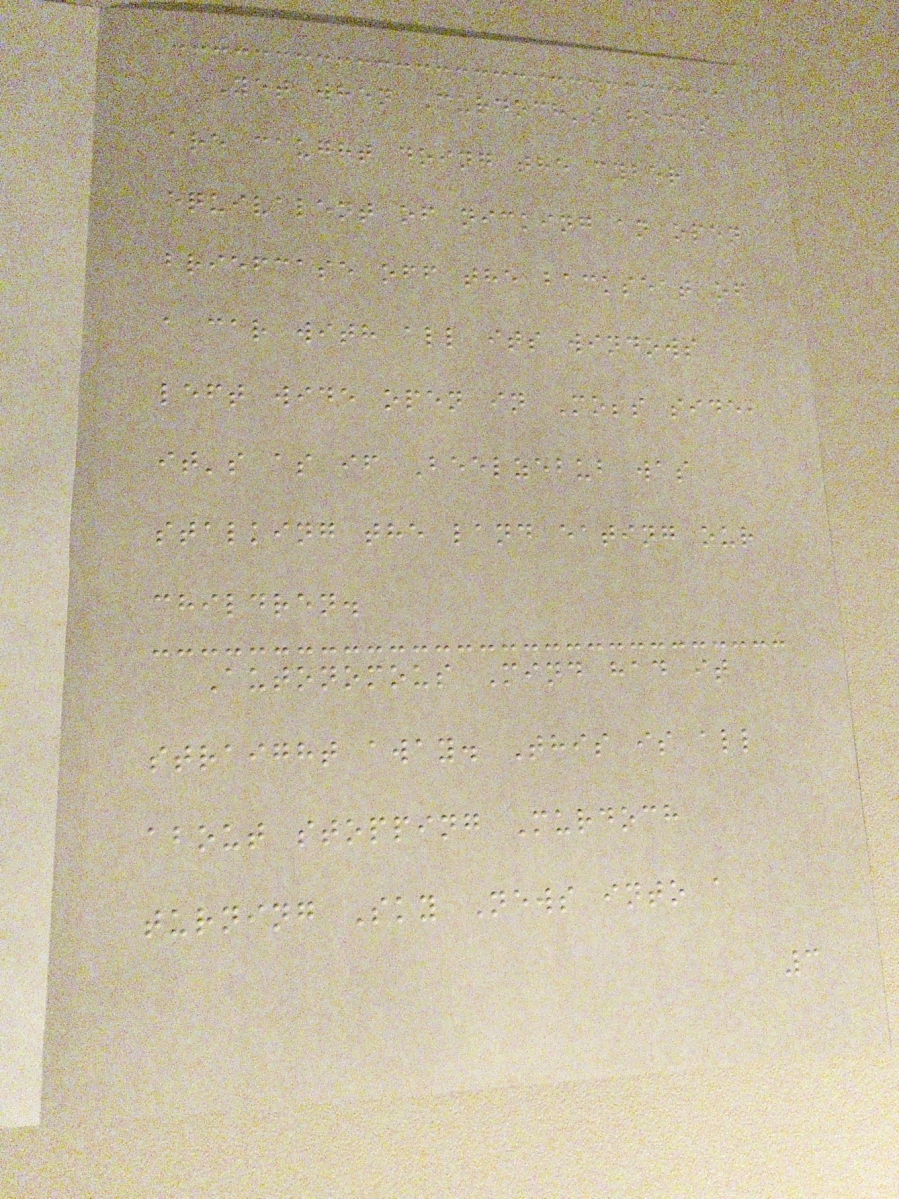Yet when Murdoch's hacks
are caught doing the cyber
equivalent of nicking an open
briefcase off the backseat of
a car with all its windows
left wide open in Moss side,
it's as if Beelzebub was
stalking the land eating our
children.
Autonomous Mind had it
straight away. This is all
about stopping Murdoch
turning Sky News into a
3
